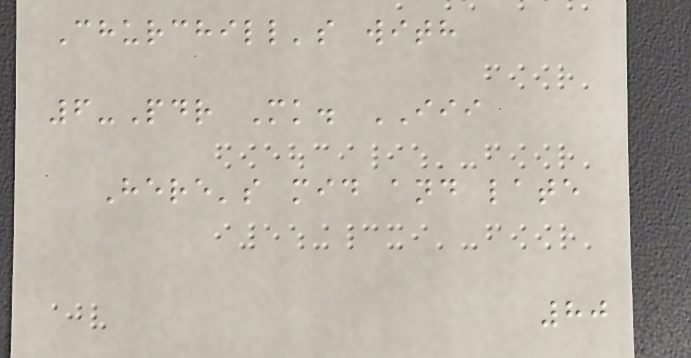Churchill's with
6-Pdr Mk. III
Here's mid and late
80
